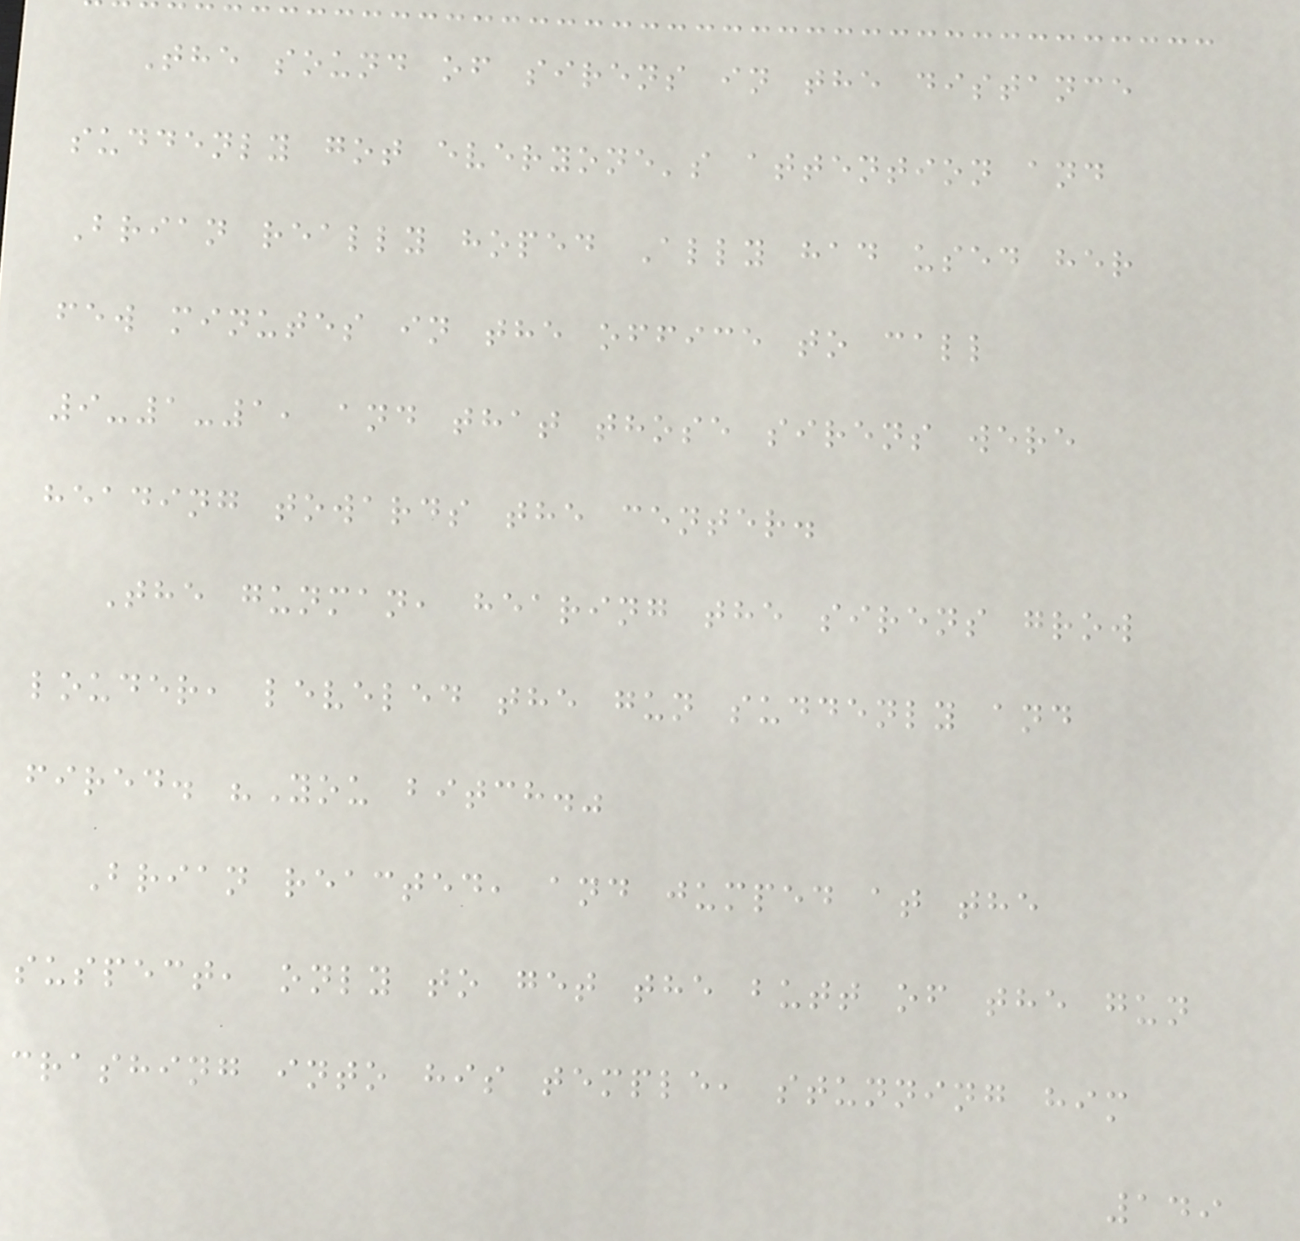The sound of sirens in the distance
suddenly got everyone's attention and
Brian really hoped Ally had used her
few minutes in the office to call
9-1-1, and that those sirens were
heading towards the center.
The gunman, hearing the sirens grow
louder, leveled the gun suddenly and
fired. "You bitch."
Brian reacted, and jumped at the
suspect, only to get the butt of the gun
crashing into his temple, stunning him
149
